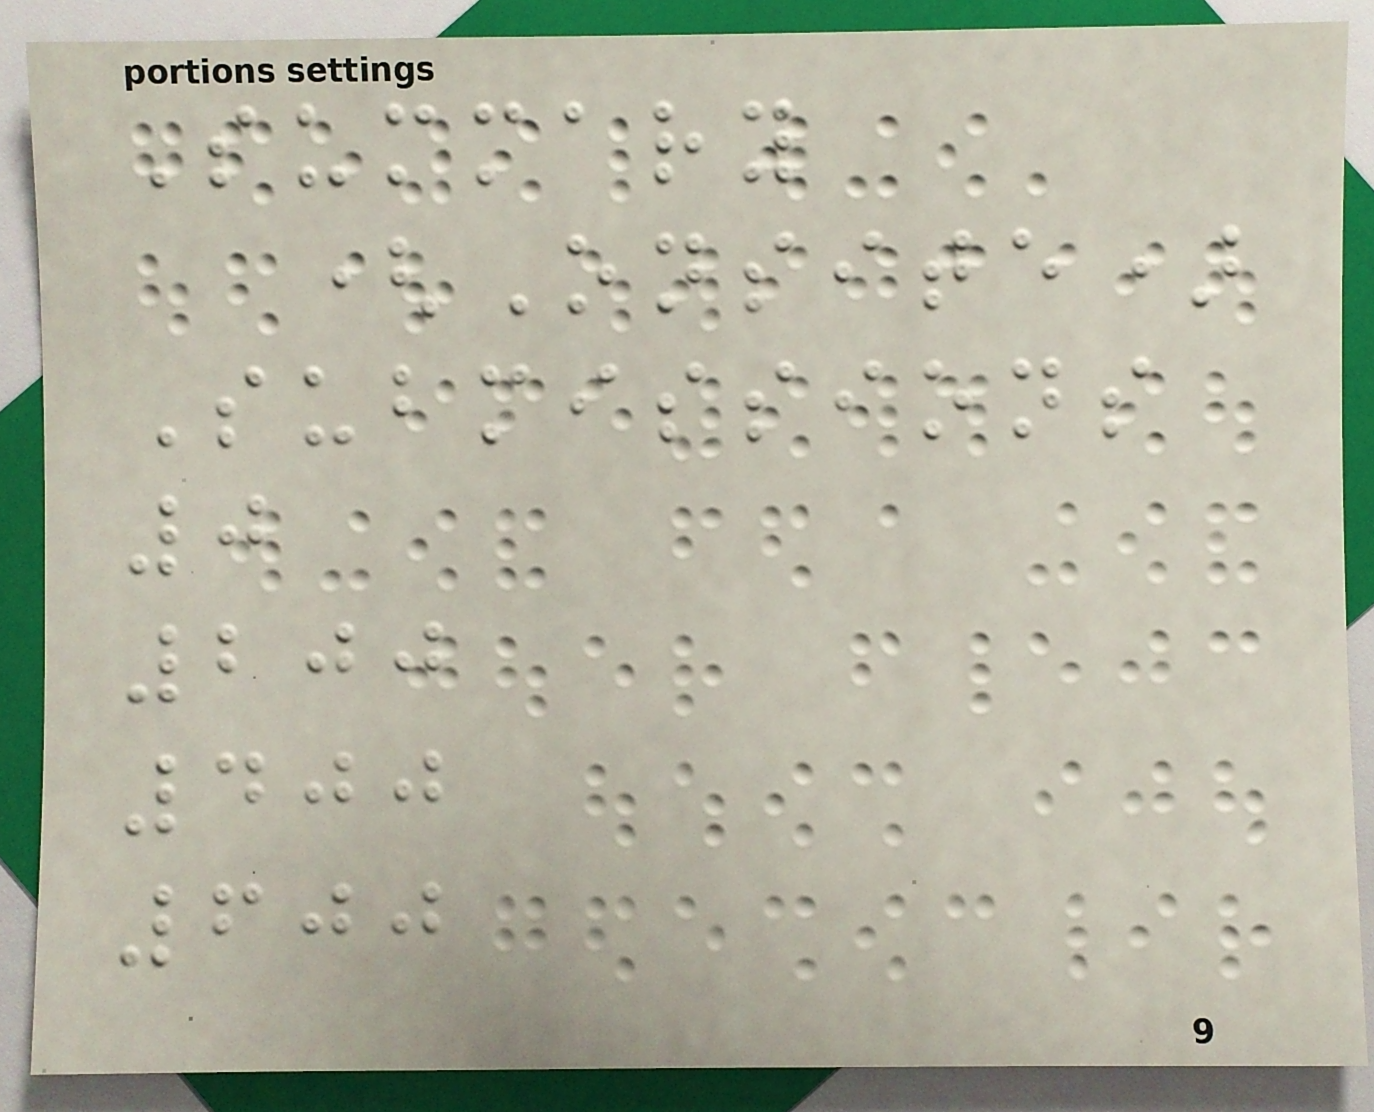Summary
(Onsite)
Submissions
0
200
400
600
